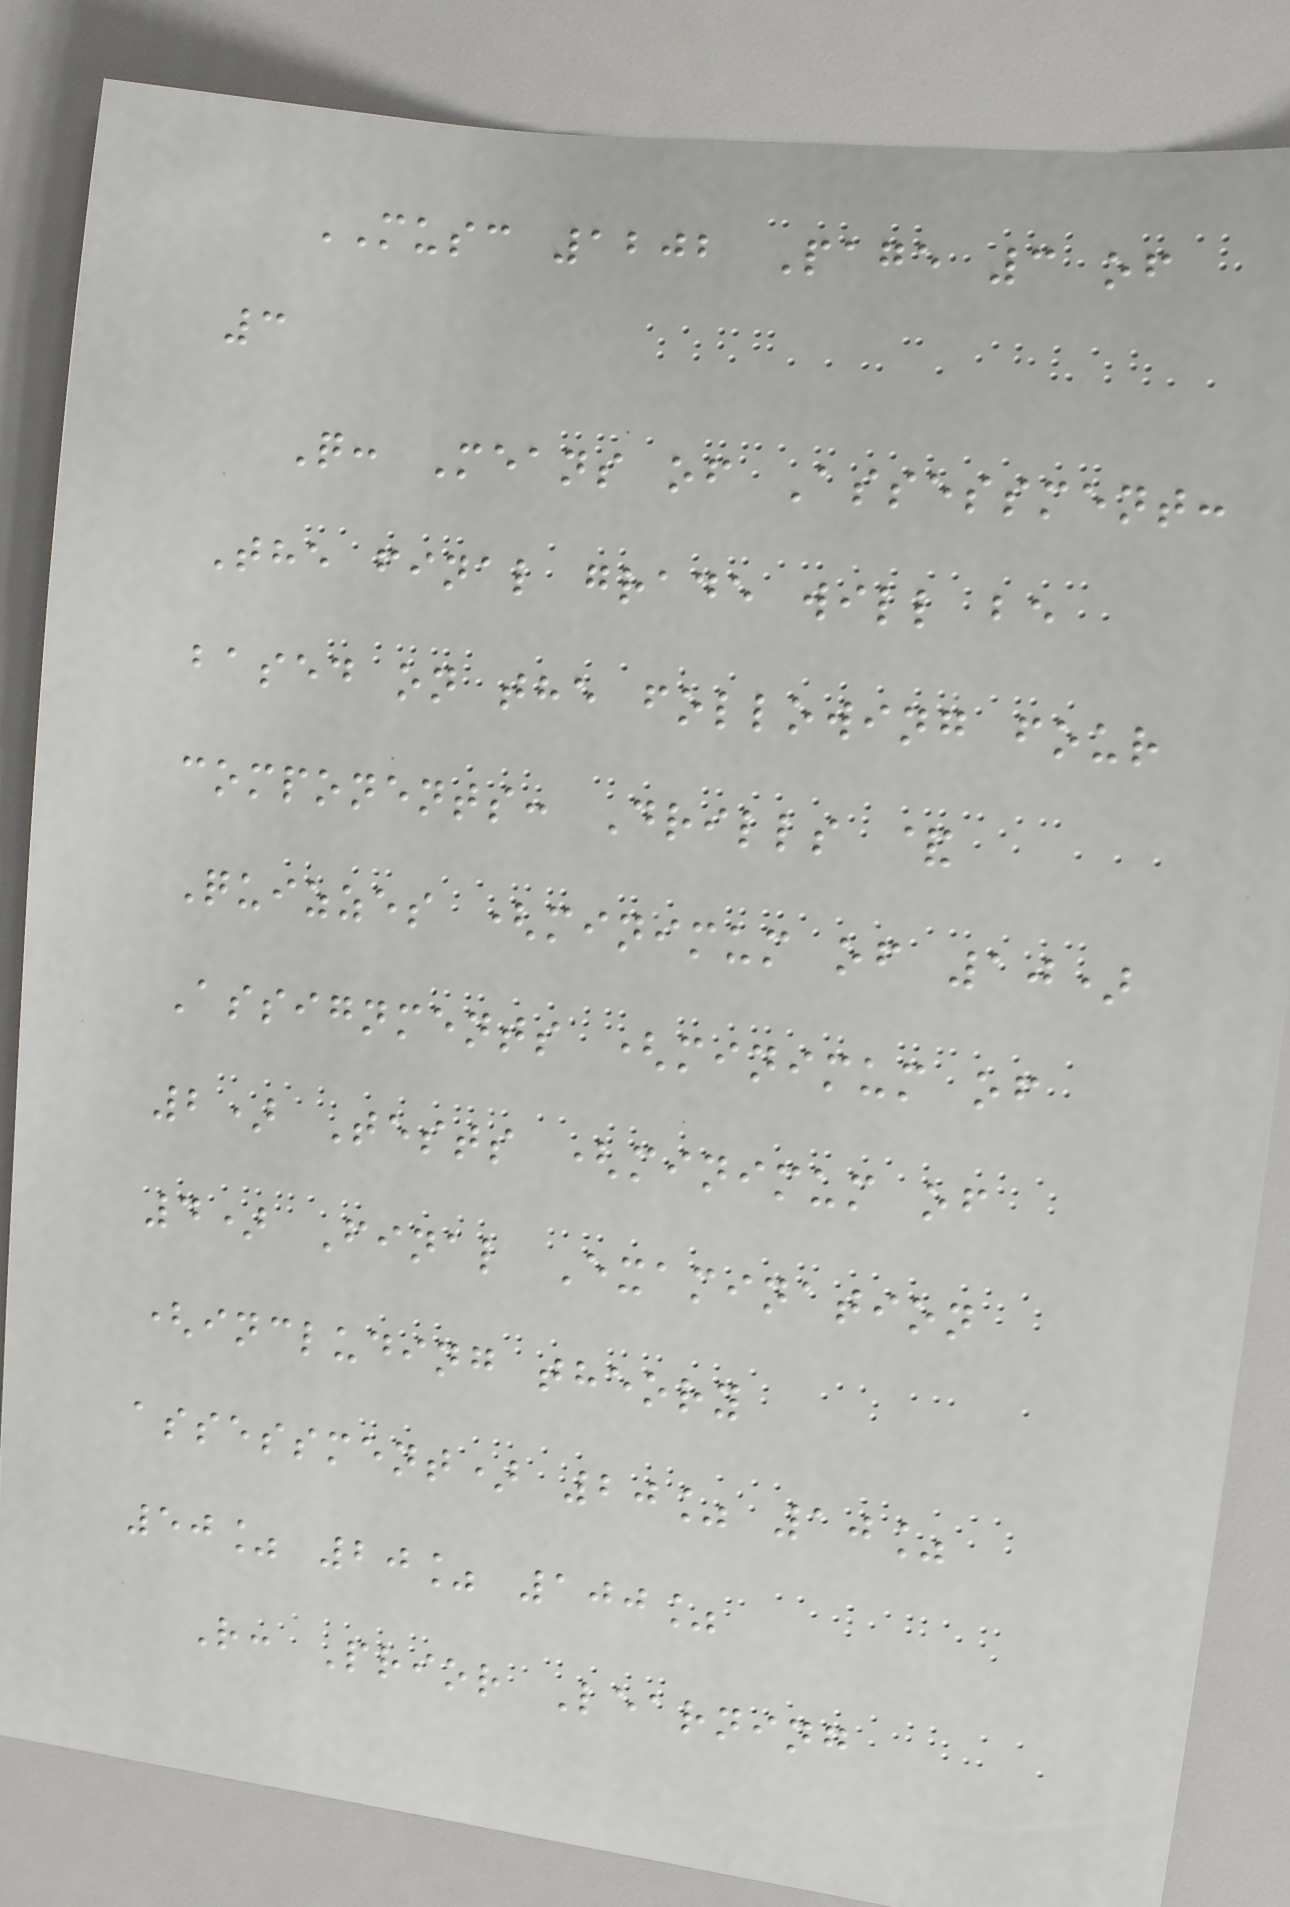MUSC 1202 Page 3 of
3
Q: Means of Assessment:
The final grade will be
based on the following four
components: Drills &
Quizzes (minimum of 10)
Assignments (minimum of
2) Tests (minimum of
4) Final Examination
(including theory
assessment) 20% 10%
50% 20% 100%
R: Prior Learning
